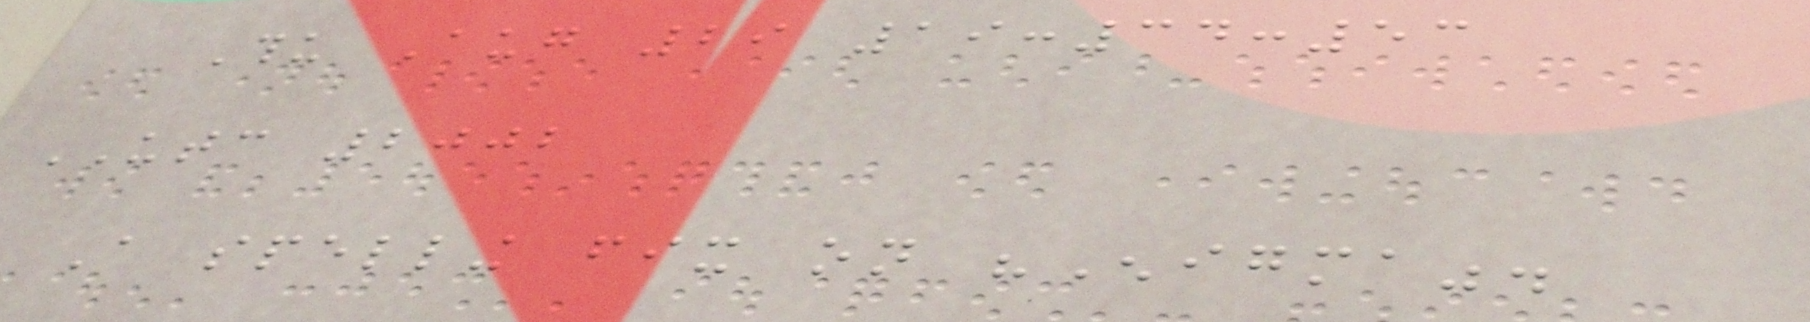Thu Aug 29 19:34:53
UTC 2002
A spelling fix on "Enigma".
